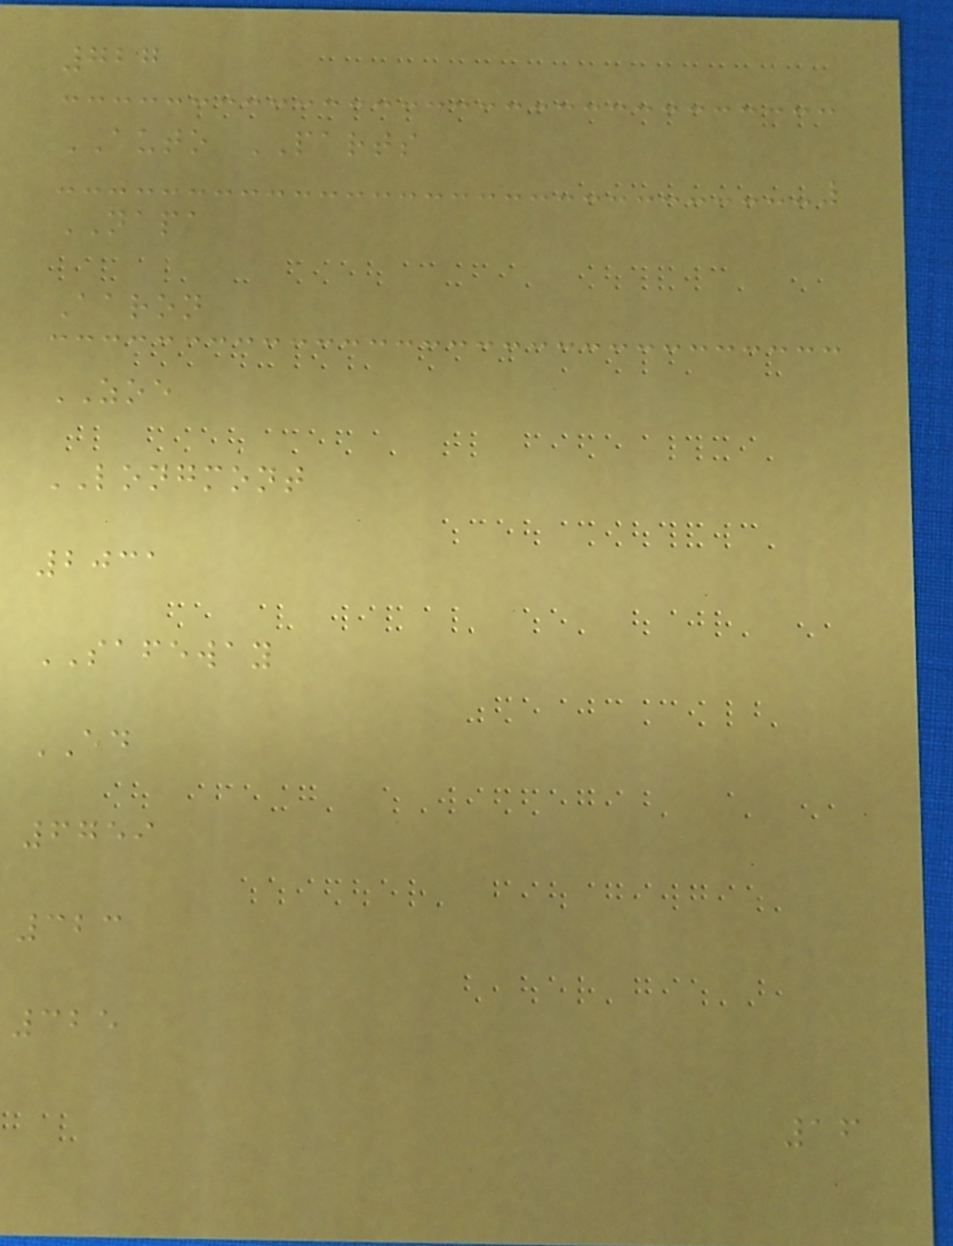727
AUTO PARTS
NAPA
Aaron
ZOE
LONGMONT
2031
SAFEWAY
ED
6759
323
325
16
